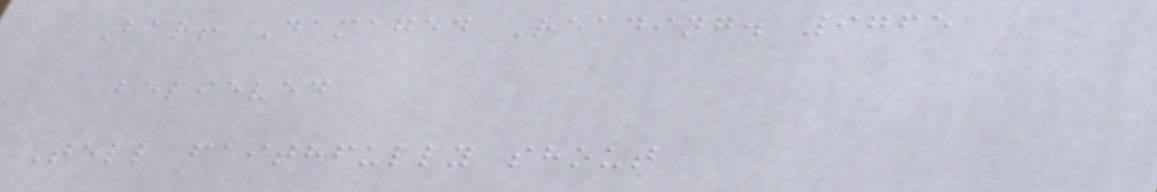Bar! Damaged Reading. 9765
believed
Tell faithfully shout
